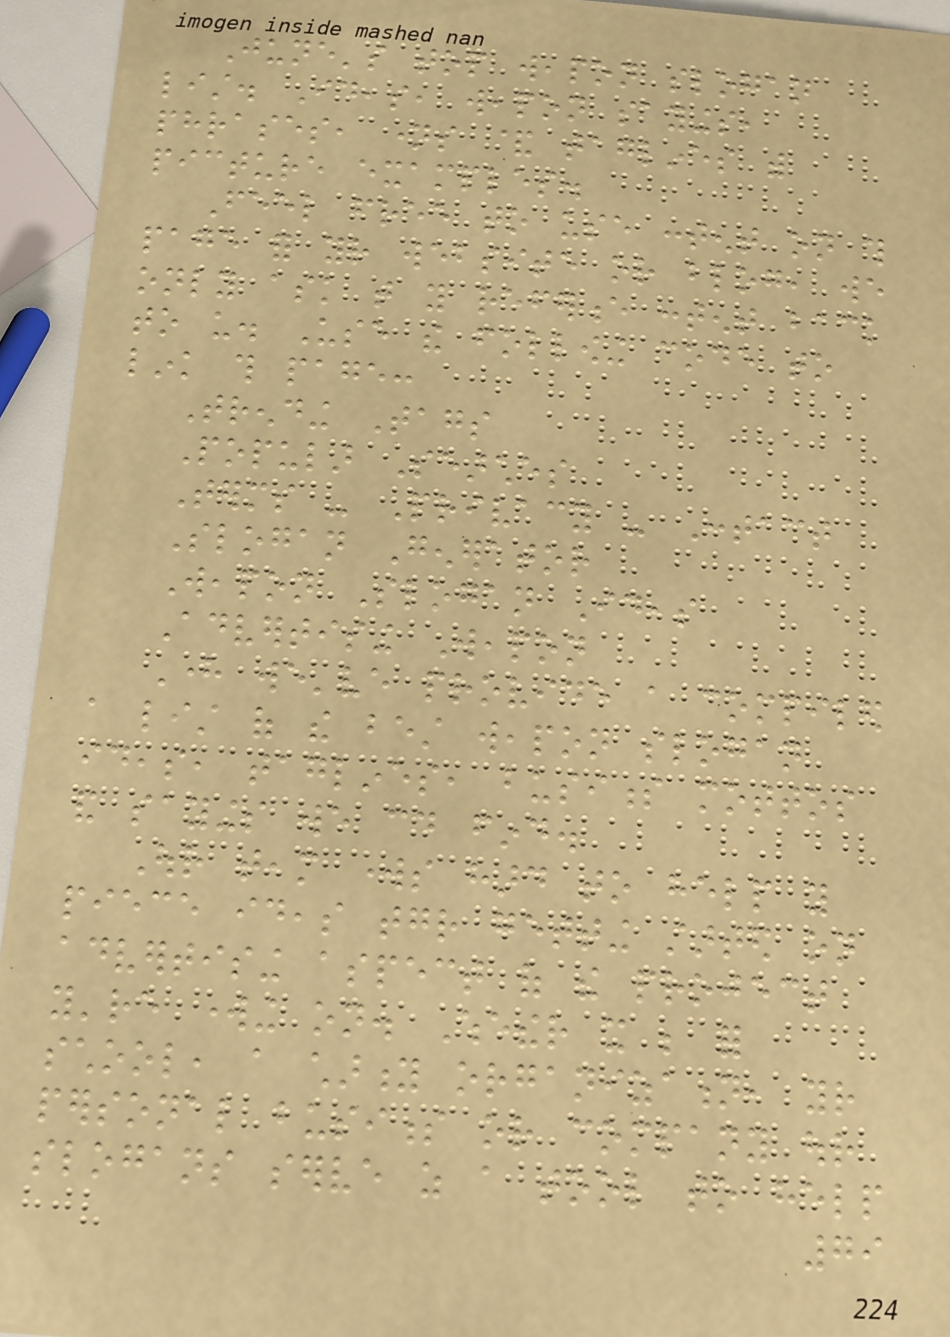June's top weapon slogan
list. Ideas, weapon sayings,
phrases, names & taglines with
picture examples.
Feel free to use content on this
page for your website or blog, we
only ask that you reference content back
to us. Use the following code to
link this page:
Trending Tags
Popular Searches
Terms - Privacy - Contact
Slogan Generator
Weapon Slogan Ideas
Advertising Weapon
Here we've provide a compiled
a list of the best weapon slogan
ideas, taglines, business mottos
and sayings we could find.
Our team works hard to help you
piece ideas together getting started on
advertising aspect of the project
you're working on. Whether it be for
school, a charity organization, your
personal business or company our
slogans serve as a tool to help
79
